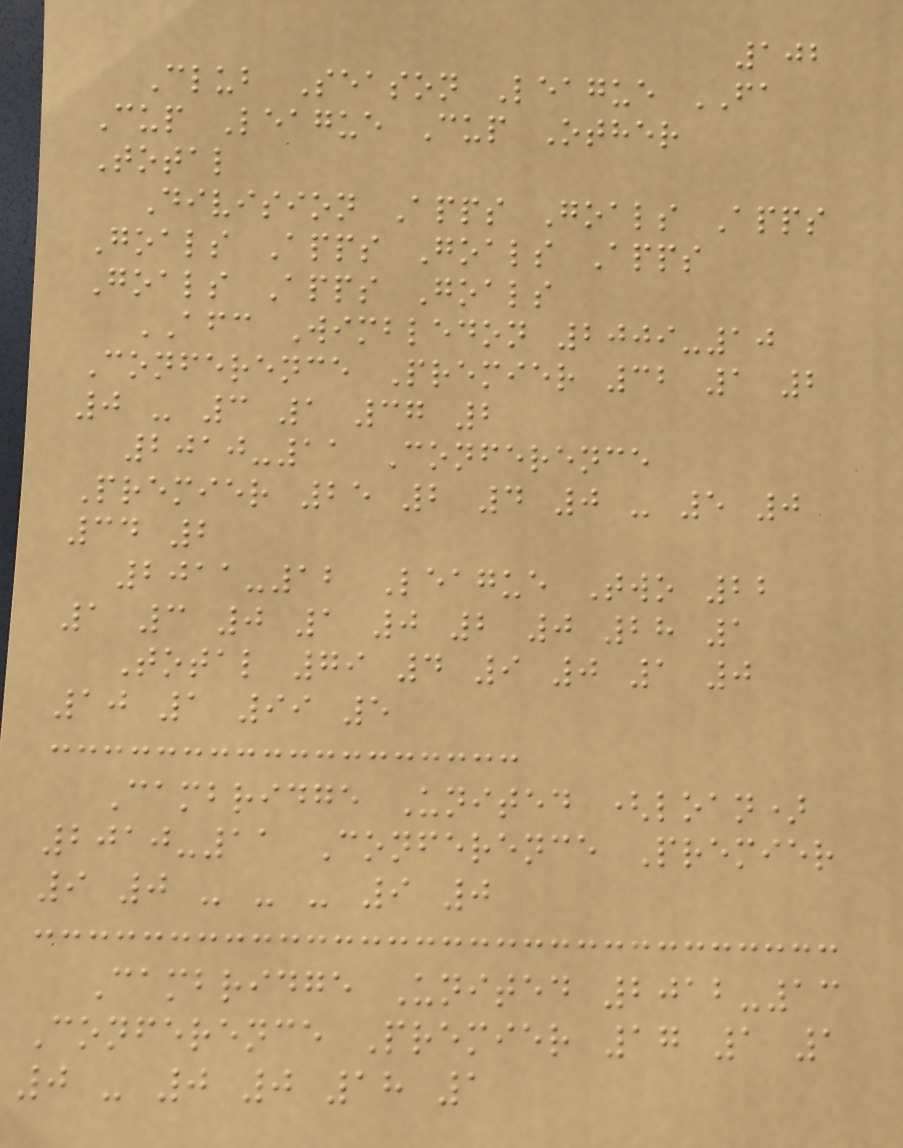102
Club Season League FA
Cup League Cup Other
Total
Division Apps Goals Apps
Goals Apps Goals Apps
Goals Apps Goals
AFC Wimbledon 2009-10
Conference Premier 32 1 2
0 - 3 1 37 2
2010-11 Conference
Premier 25 2 4 0 - 5 0
34 2
2011-12 League Two 22
1 3 0 1 0 2 0 28 1
Total 79 4 9 0 1 0
10 1 99 5
Cambridge United (loan)
2010-11 Conference Premier
9 0 - - - 9 0
Cambridge United 2012-13
Conference Premier 17 1 1
0 - 0 0 18 1
